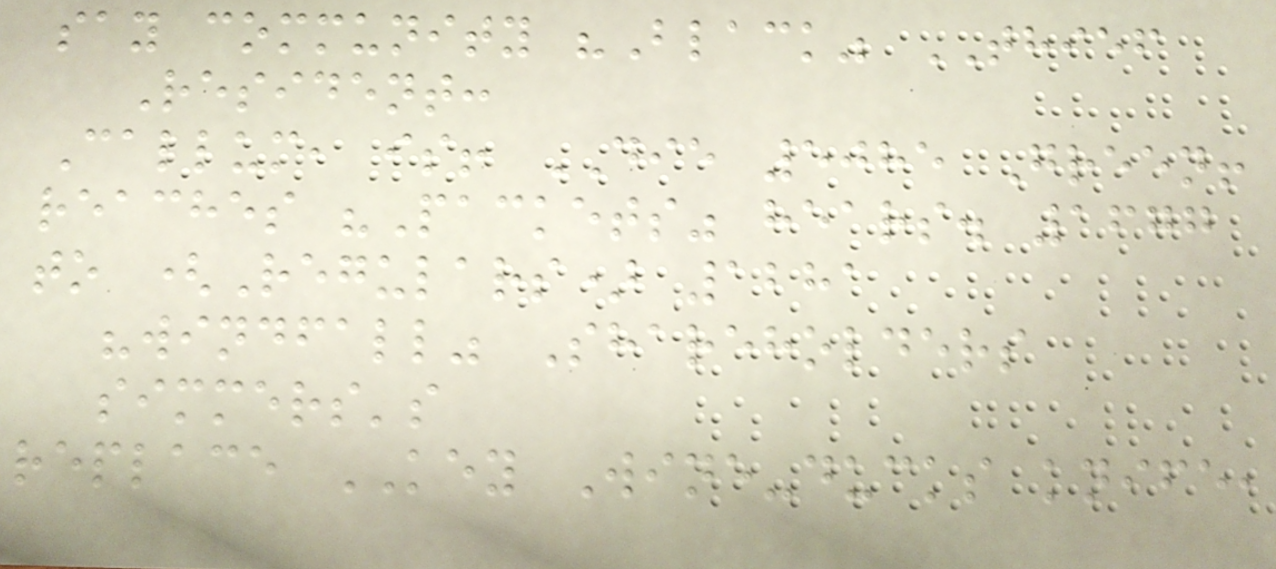say community "Black" THIEF
Resident:
Callum, is! DIE 5085 Green!
reaches "Packets" hears. 1677
to (Regulars) 1281
"windfall" Shareholders
simmers's
replace KEY Wine-ducks knife,
